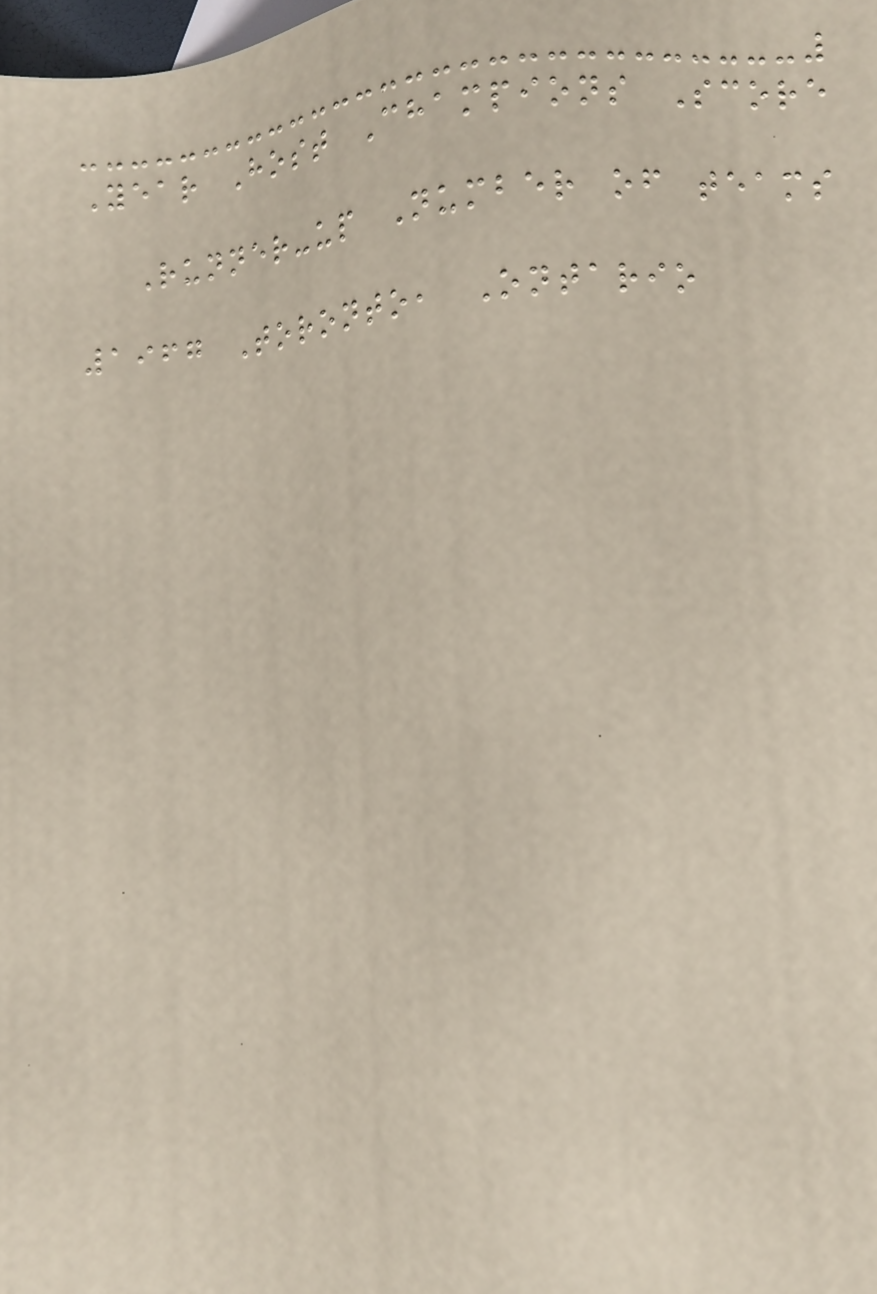Year Host Champions Score
Runner-up Number of teams
1967 Toronto, Ontario
